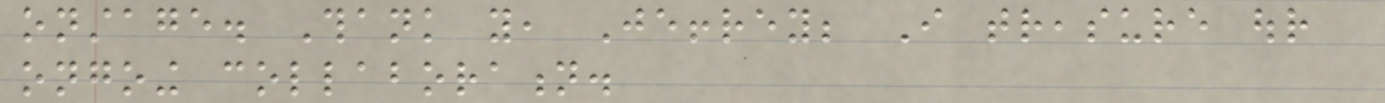onstage. Thank you, Jeffrey; I treasure our
ongoing collaboration.
